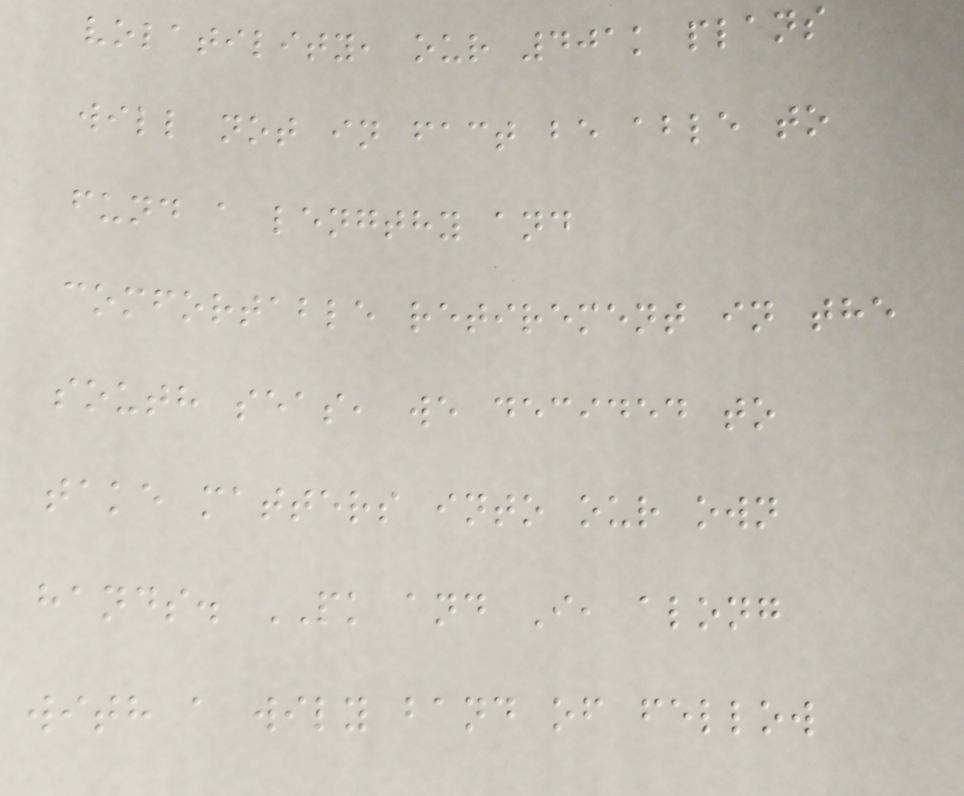volatility, our 401k plans
will not in fact be able to
fund a lengthy and
comfortable retirement in the
south seas, we decided to
take matters into our own
hands. PK and I, along
with a wily band of fellow
